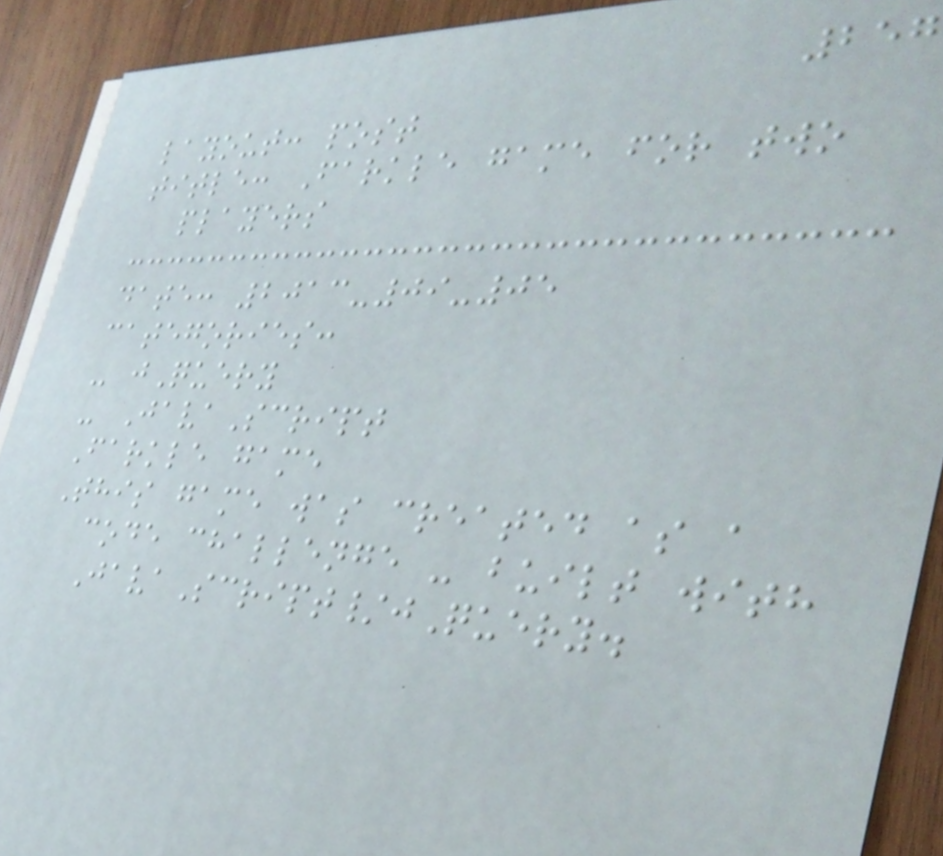257
layout: post
title: Farkle game for two
players
date: 2013-09-05
categories:
- jQuery
- JavaScript
Farkle game
This game was created as a
code challenge - built with
JavaScript/jQuery.
